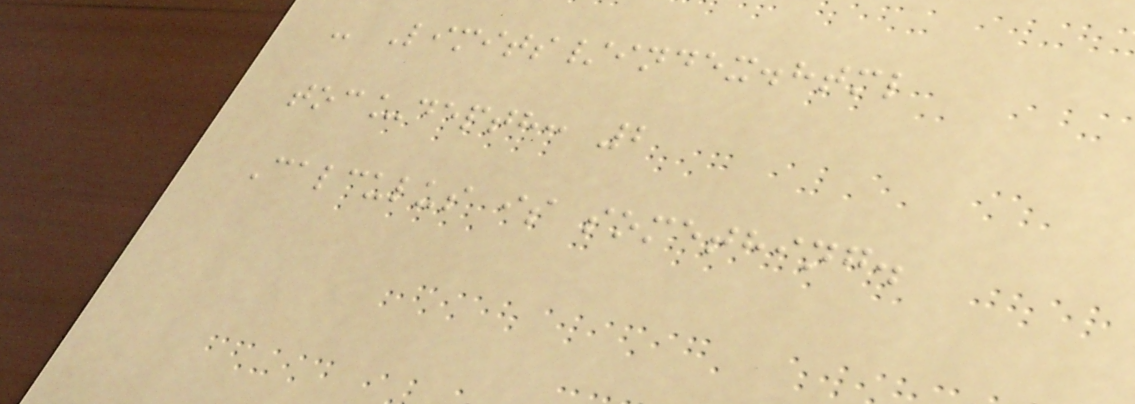- Limits/index.html
toc_depth: 2
Calculus is something.
